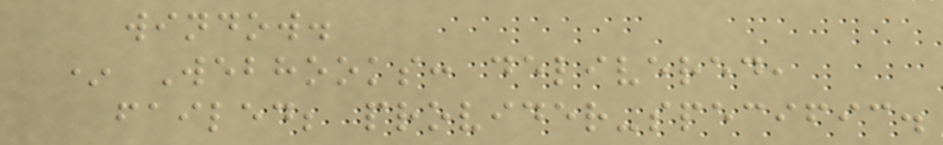window.
* Webhooks: delivered,
failed; provider-specific.
